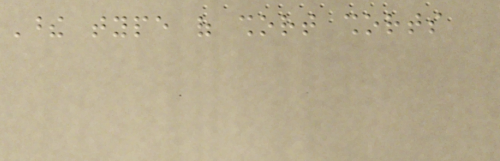These type of short shorts
